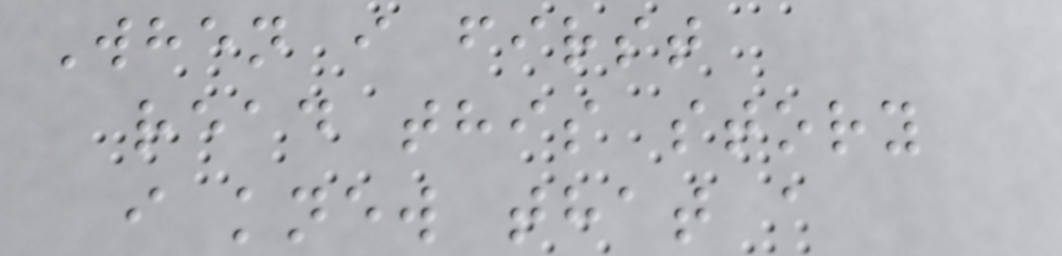When i first
read this story
i knew that a
